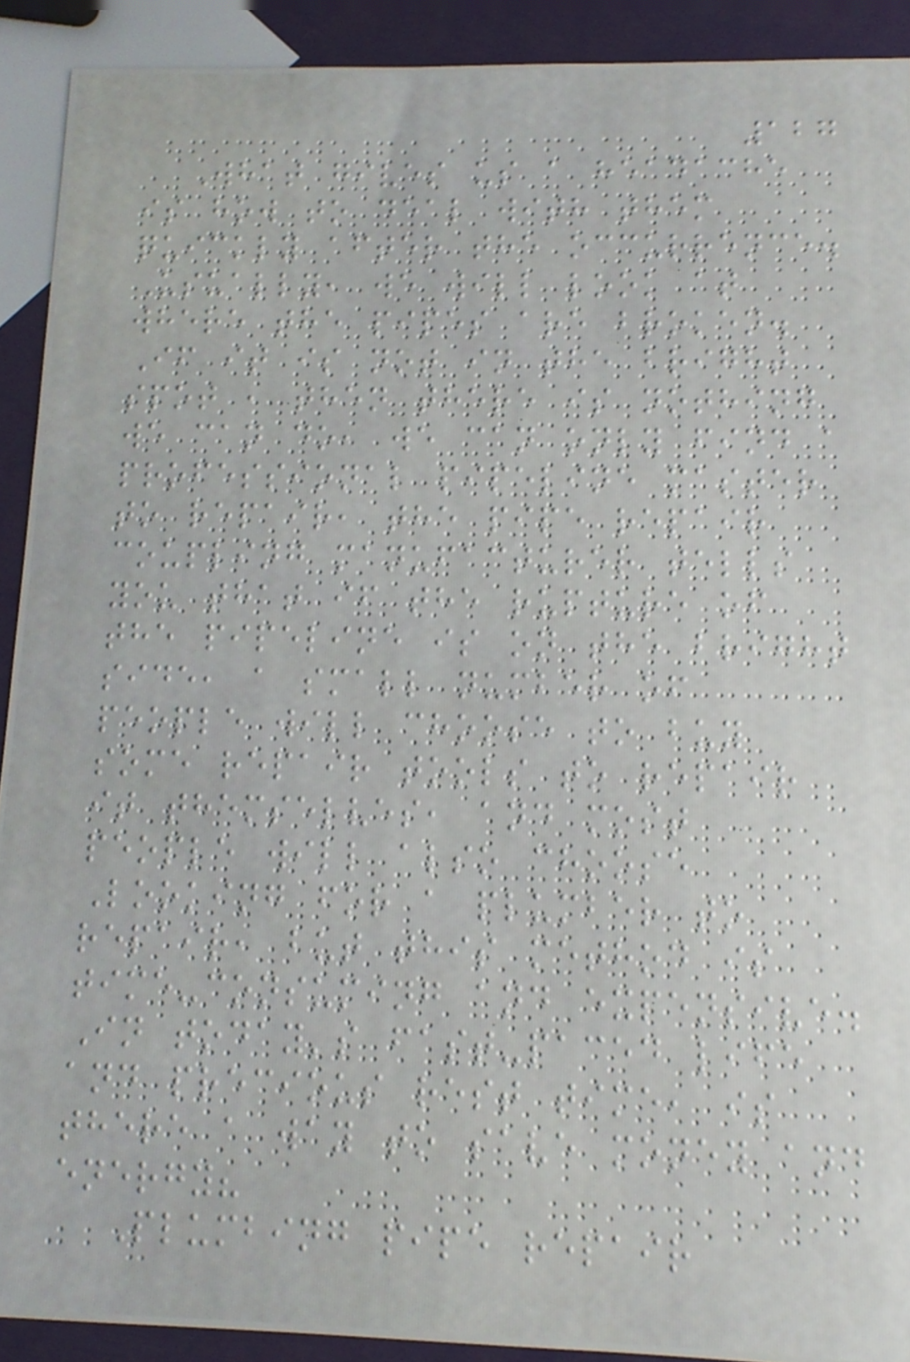127
What gives us a headache
is how to deal with them
quickly after the occurrence.
Usually, we will look at
where the pipes are broken.
If it is not in the bright
spot , then there is nothing
we can do, we can only find a
professional pipeline master
to repair, the pipe repair
coupling manufacturer tells
you that if the rupture of
the pipeline is on the bright
side, a small number of
people will choose to buy
some repair tools to repair
it themselves, and most
people will also choose
Looking for a plumber to
repair, but this method is
time-consuming and expensive.
In today's fast-paced life
and precious rest time, is
there a way to save money and
energy?
Plumbing pipe repair
